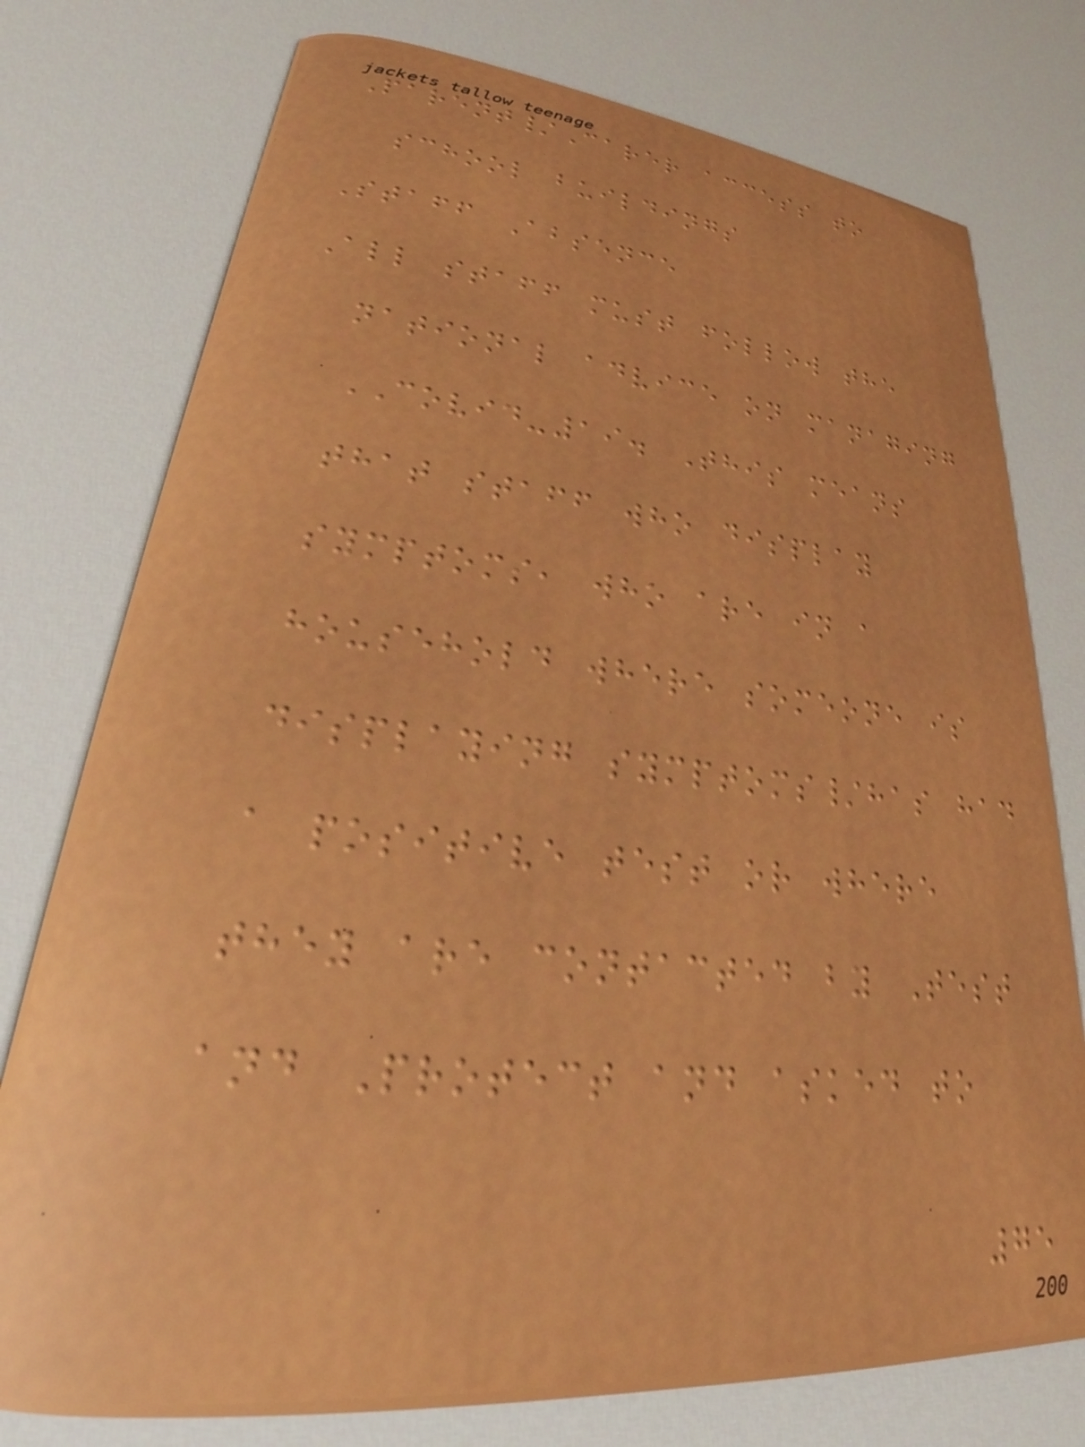Parent/Carer access to
school buildings
Staff Absence
All staff must follow the
national advice on managing
COVID-19. This means
that staff who display
symptoms, who are in a
household where someone is
displaying symptoms/has had
a positive test or where
they are contacted by Test
and Protect and asked to
75
